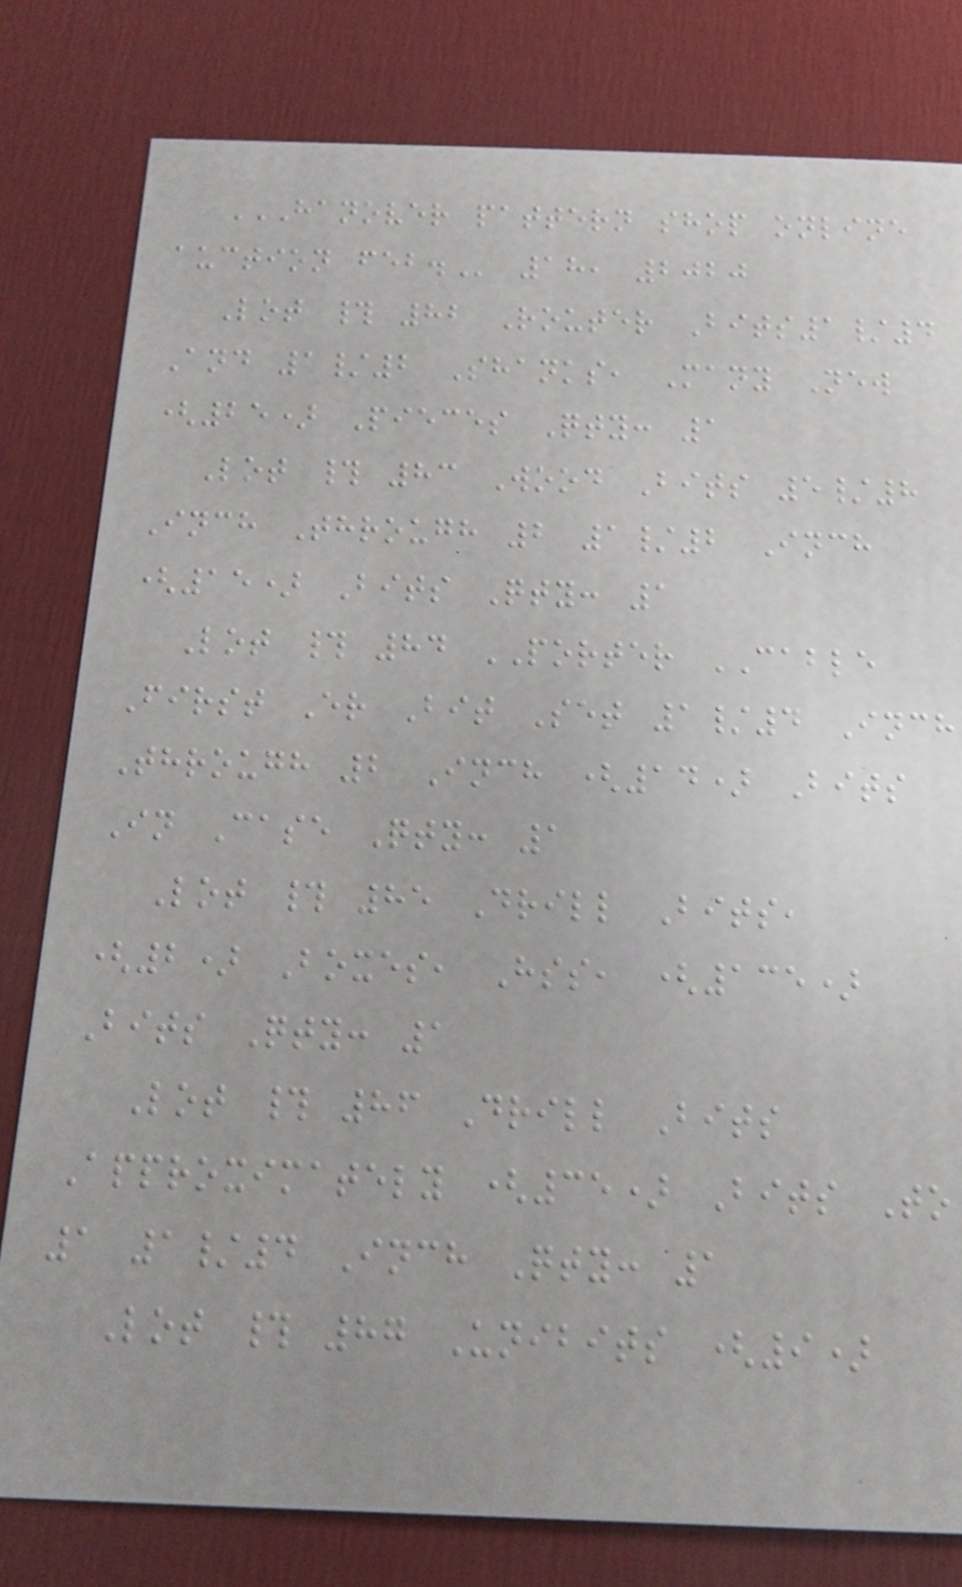HANOVER PATTERN SHOP ONLINE
AUCTION FEB. 18, 2020
Lot # 82 Router Bits1/4
And 1/2 Shanks, Many New
(25) Pieces Qty: 1
Lot # 83 Wood Bits 5/8
Inch Through 2 1/2 Inch
(15) Bits Qty: 1
Lot # 84 PORTER CABLE
First Er Bit Set 1/4 Inch
Through 2 Inch (14) Bits
In Case Qty: 1
Lot # 85 Drill Bits,
(2) Boxes, Hss, (135)
Bits Qty: 1
Lot # 86 Drill Bits
Approximately (35) Bits To
1 1/4 Inch Qty: 1
Lot # 87 Unibits (9)
